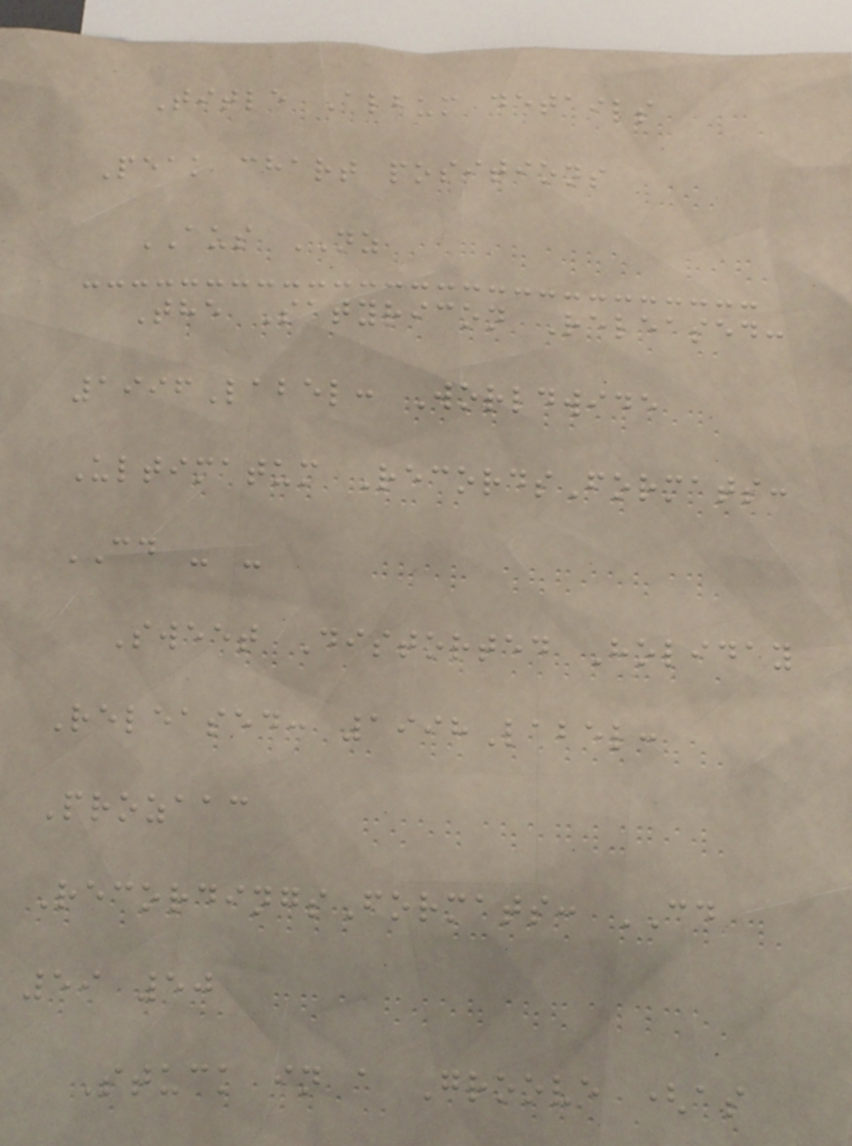Title Album details
Peak chart positions
AUS NZ
The Satyricon Released:
1996Label: Worldwide
Ultimatum RecordsFormats:
CD - -
Sweet Distorted Holiday
Released: 1998Label:
Prozaac
RecordingsFormats: CD
59 50
Stuck in a Groove (as
